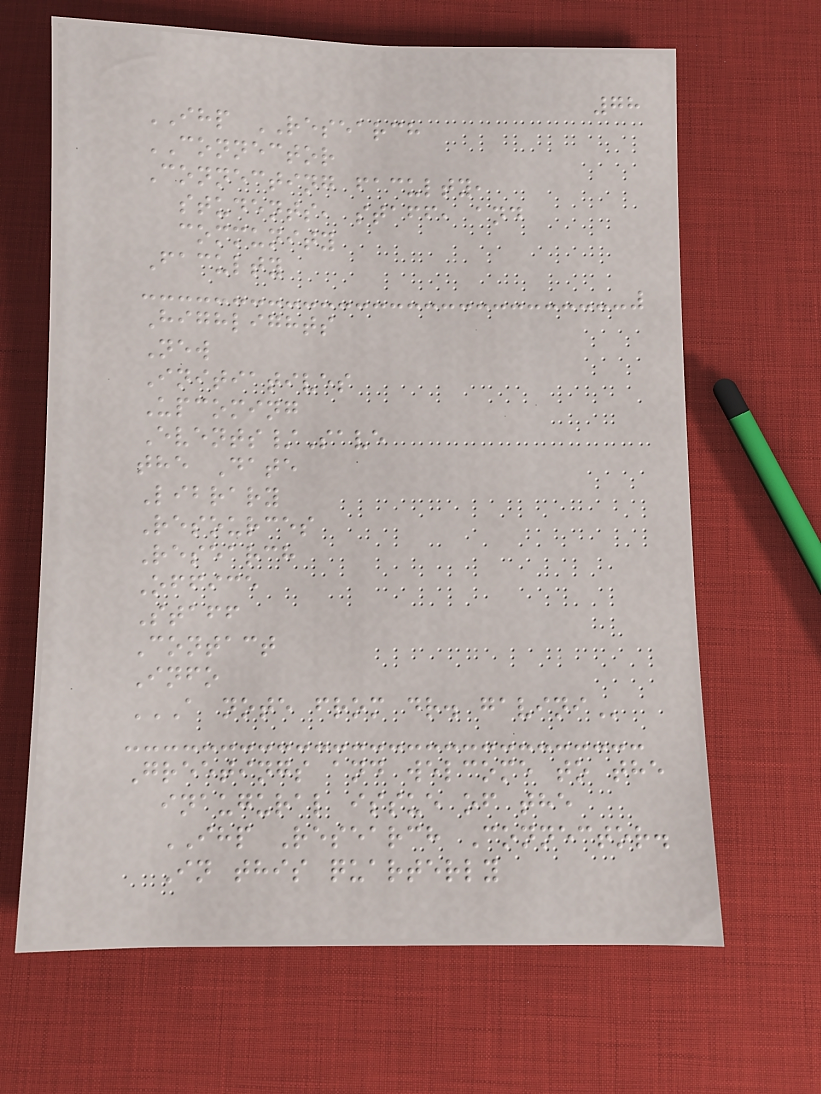78
IHP RESEARCH
CONNECTOR
Connecting faculty,
students, staff, and
community
Faculty
Highlights
New
Initiatives
Upcoming
Events/Save
the Date
Library
Resources
Research
Office
Staff
Contact
Info
A NOTE FROM DR. GAVINI
Greetings and welcome to the
inaugural issue of the
IHP Research Connector.
In this quarterly
